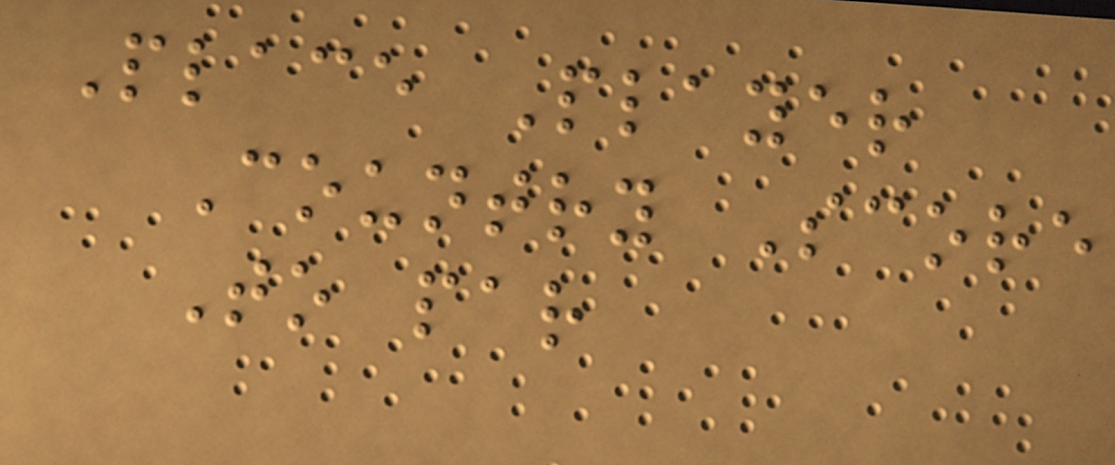Place Player
Country Score
To par
